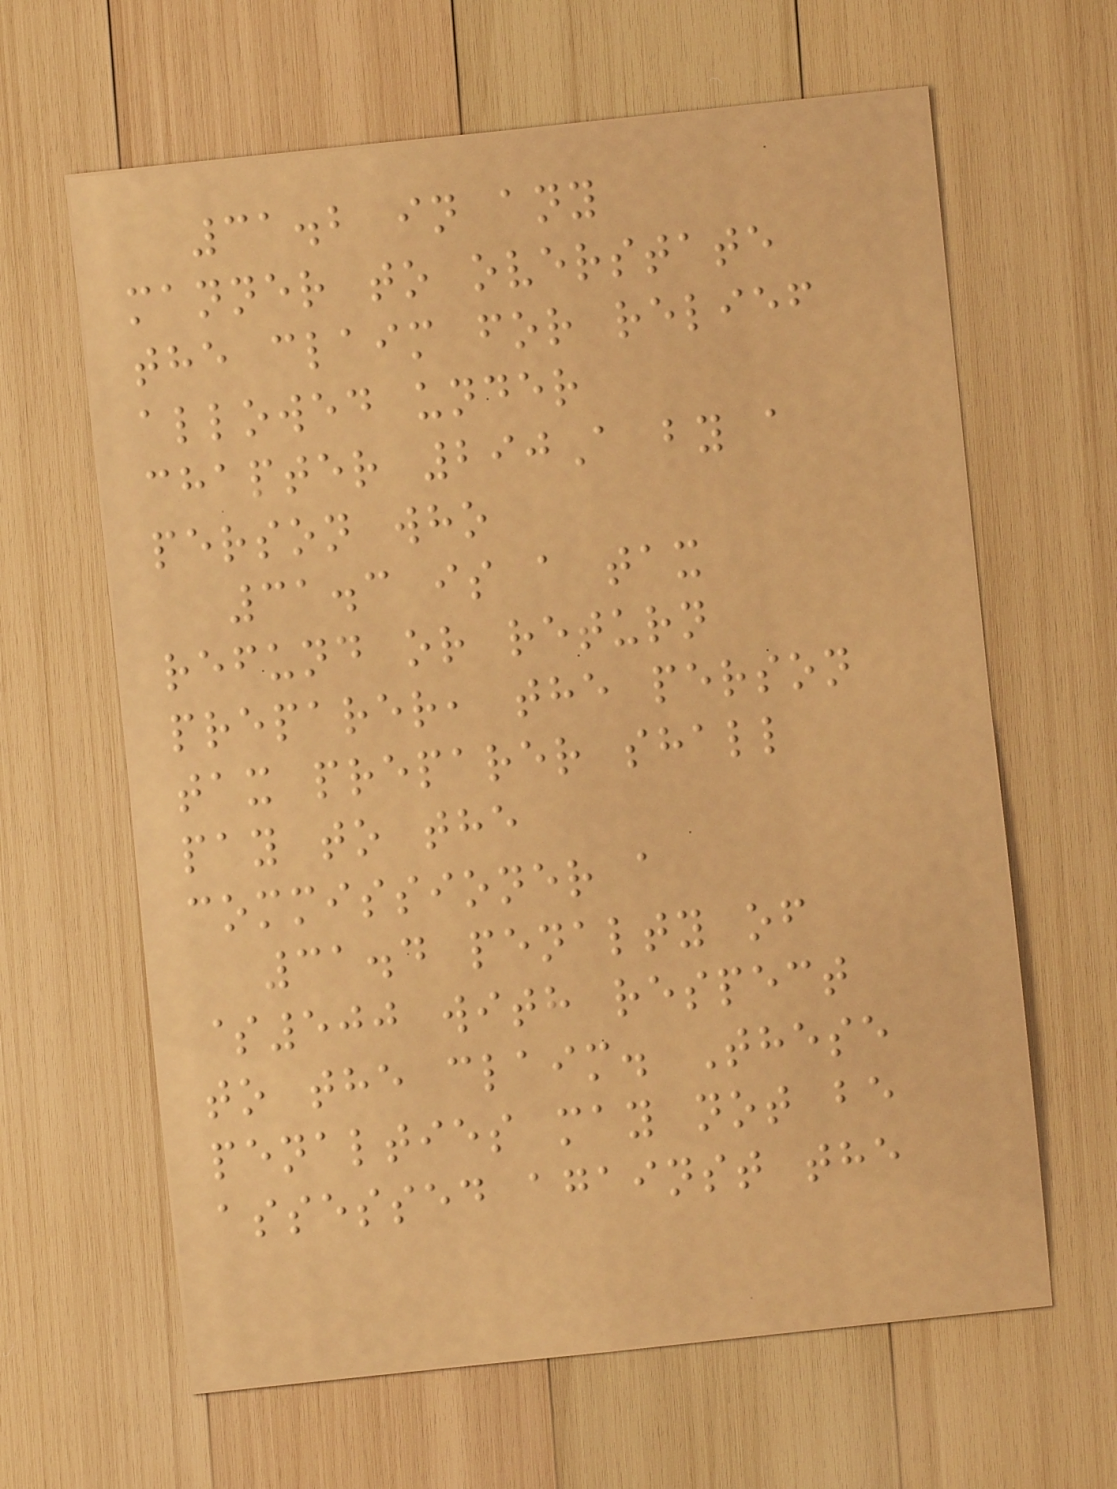31.2 in any
manner to overstate
the claim for relief
allowed under
chapter 290A by a
person who
31.3 is a tax
refund or return
preparer, the person
tax preparer shall
pay to the
commissioner a
31.4 penalty of
$500 with respect
to the claim. These
penalties may not be
assessed against the
